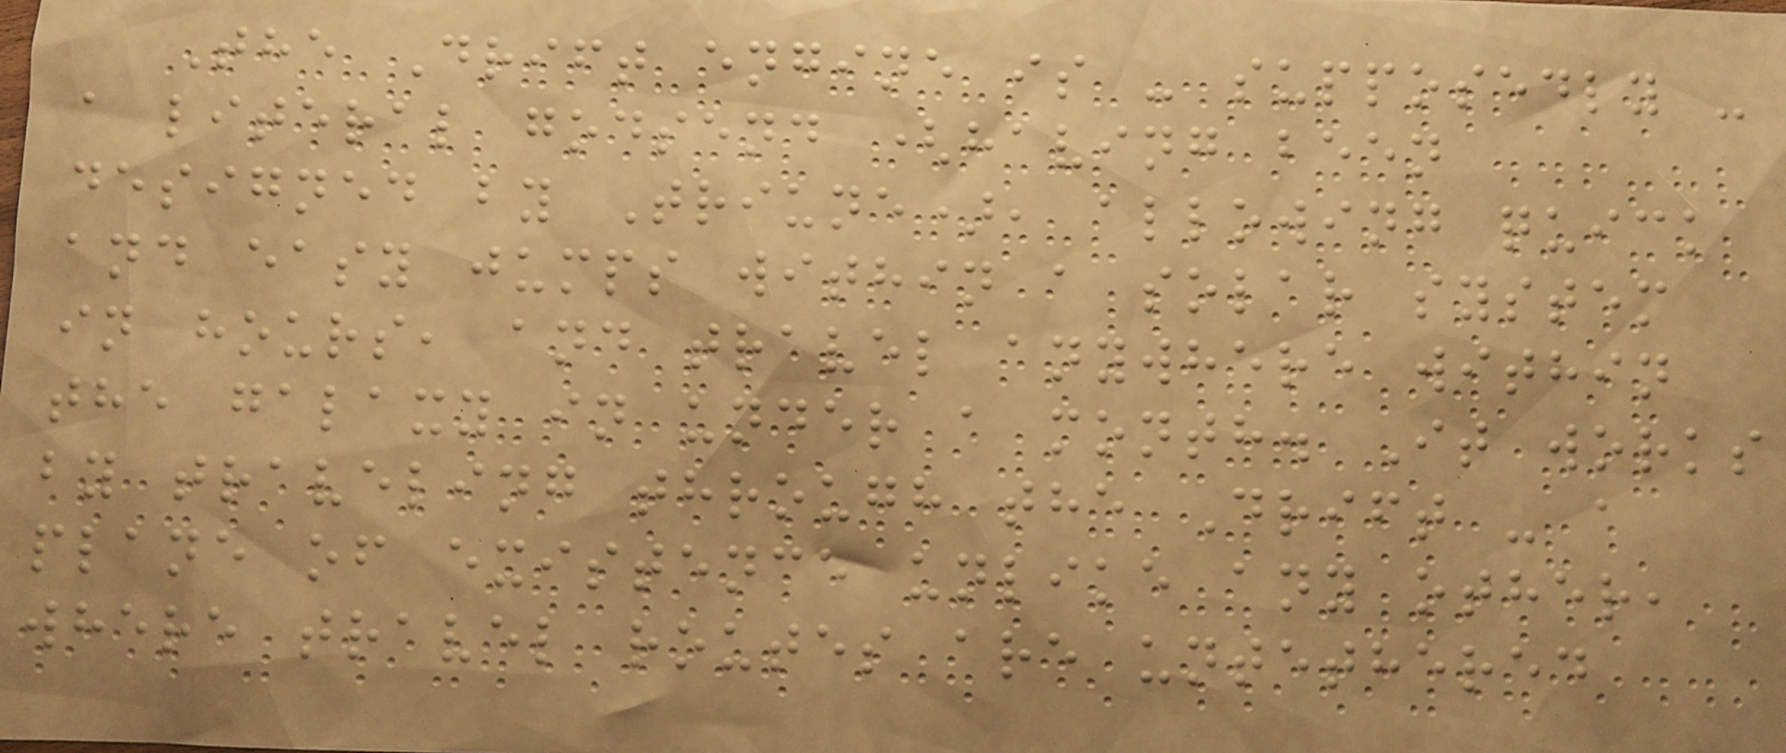The Drift engine is - supposedly -
a literal godsend (having been
designed by Triune), allowing quick
and easy jumps within a solar system
in hours, and travel anywhere within
the galaxy in under a month. It works
by traveling through the Drift - a
plane of existence unlike any other,
where travel routes are untethered
